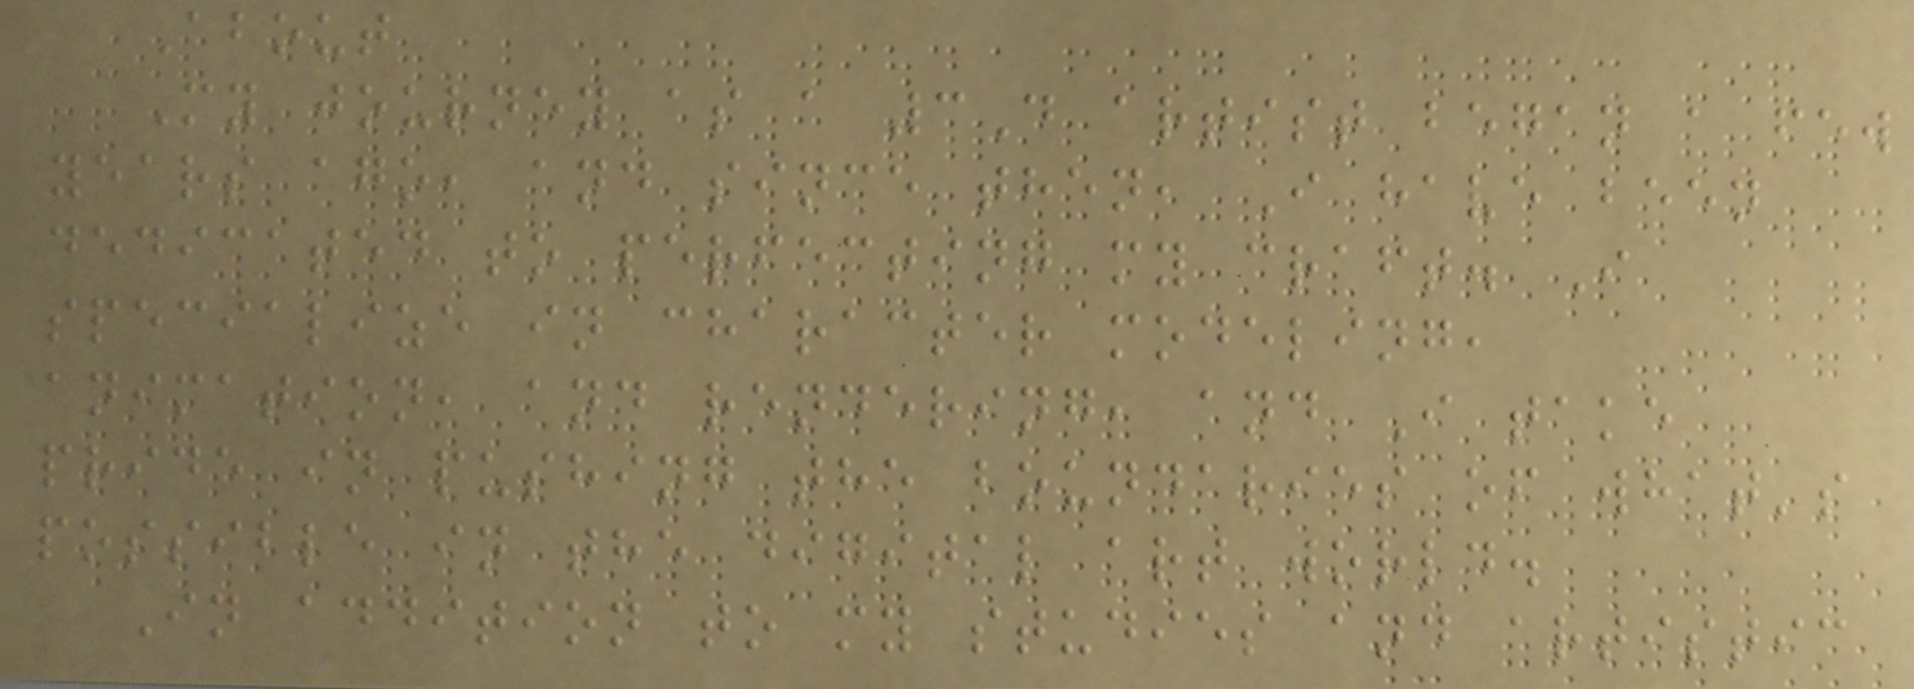About
My journey as a 3D artist began a few
years ago, and since then, I have been
dedicated to perfecting my craft. I
specialize in character modeling,
animation, and rendering, and I take
pride in pushing the boundaries of what's
possible in the digital art world.
In addition to my studies and artistic
